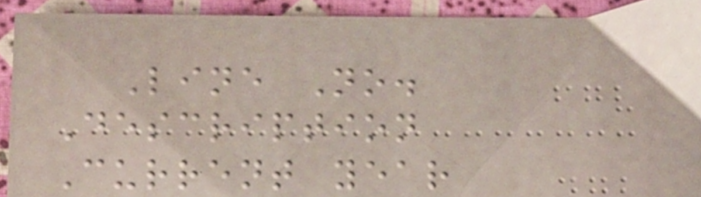Line No.
Description
Current year
